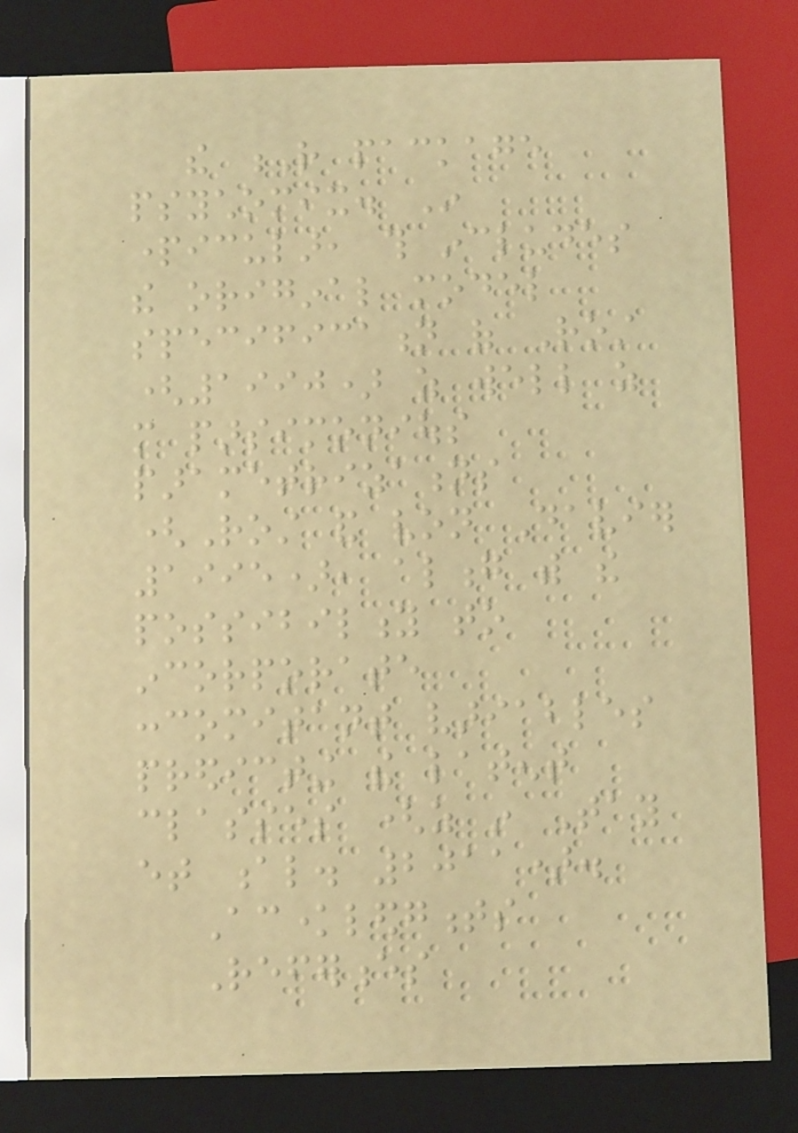the R package
psychomix. In
particular, this includes
the original model
specification of Rost
(1990) as well as
more parsimonious
parametrizations
(Rost and von Davier
1995), along with the
possibility to
incorporate
concomitant variables
predicting the latent
classes (as in Tay
et al. 2011).
Acknowledgments
References
